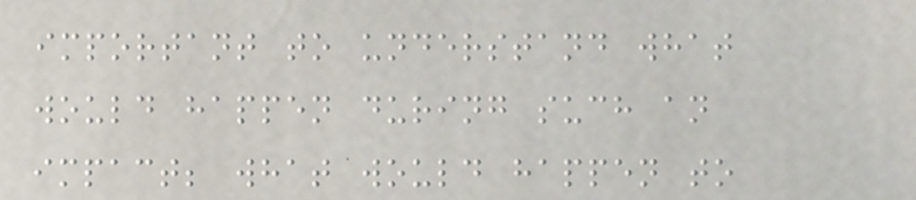important to understand what
would happen during such an
impact; what would happen to
